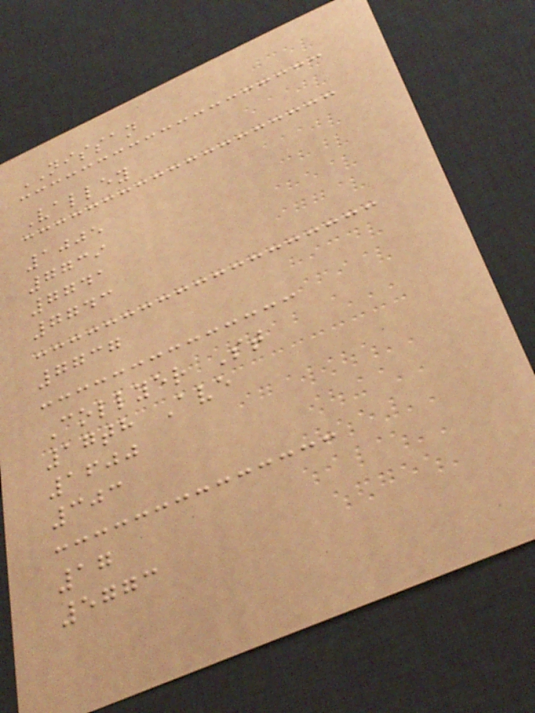NISSAN
Valley
1005
7739
7741
7743
7737
Collyer St
17th Ave
1600
303
17
5773
